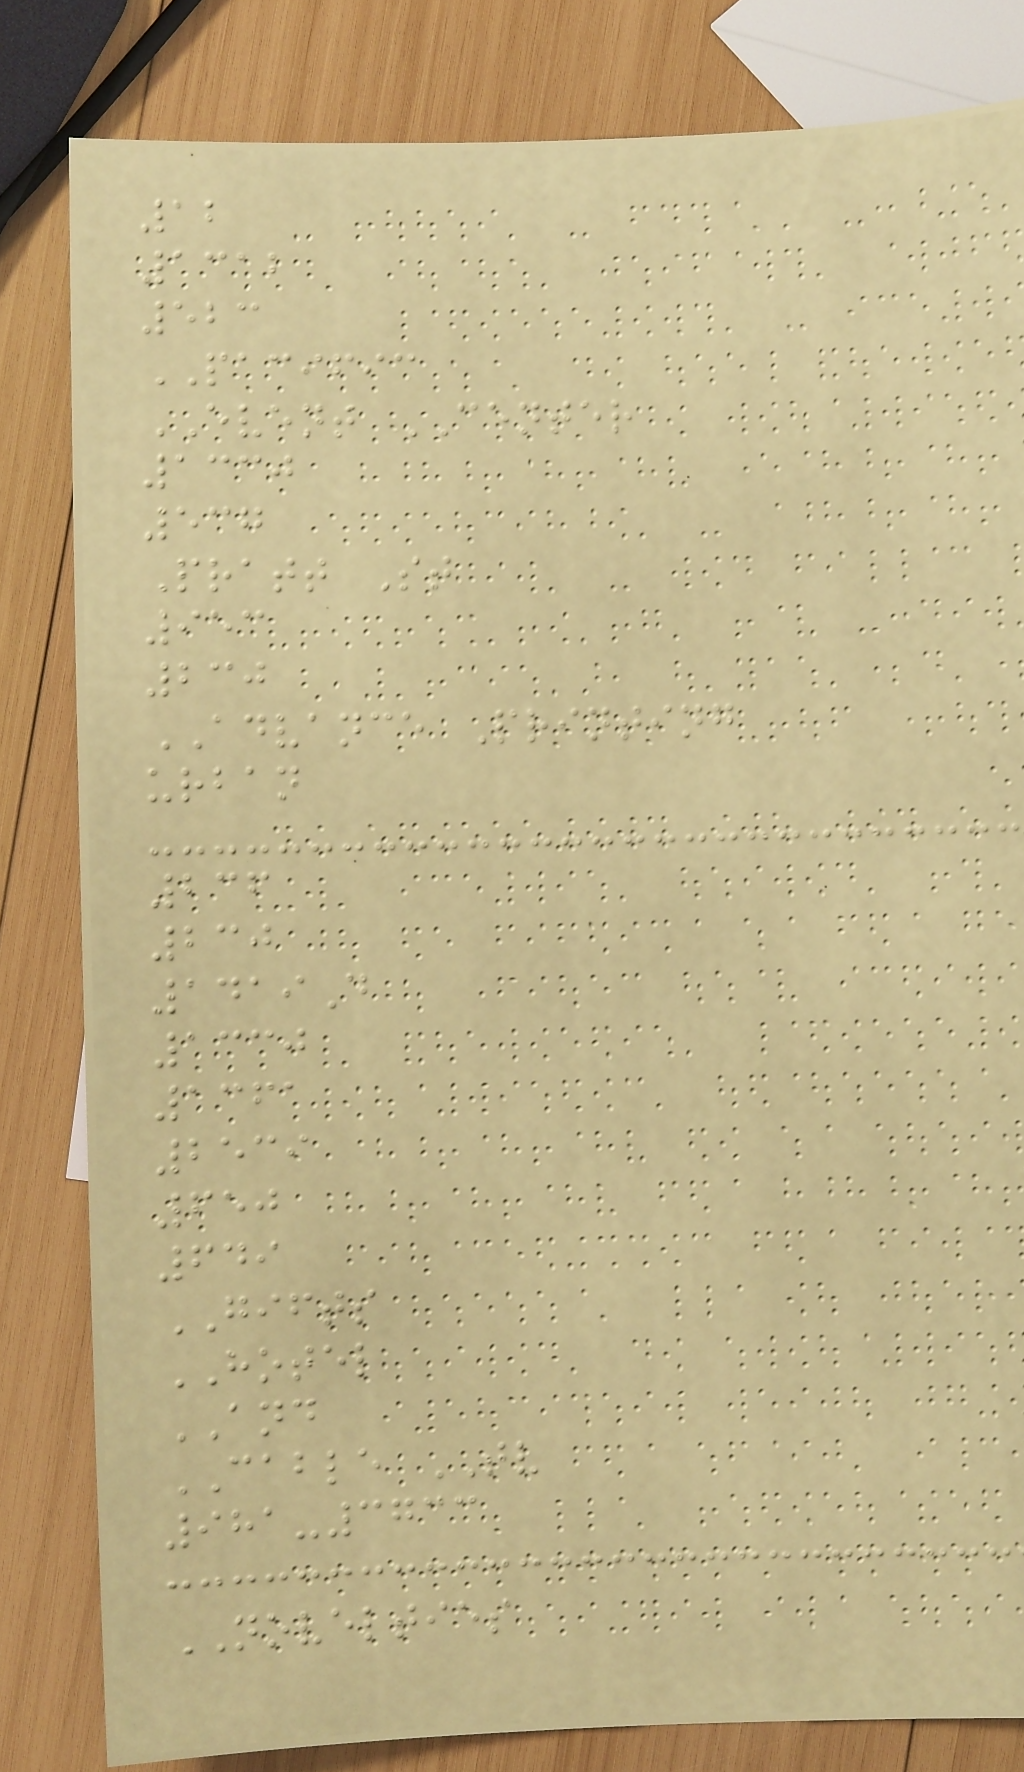12
1312
523
PACIFIC
EVENT CENTER
1330
537
Pratt St
953
230
ADVANCE Printing
urban
236
230
1419D
1330
1361
2539
650
649
GIFTS
HOTEL
AND
CABLE TV
981-3733
NOVELTIES
